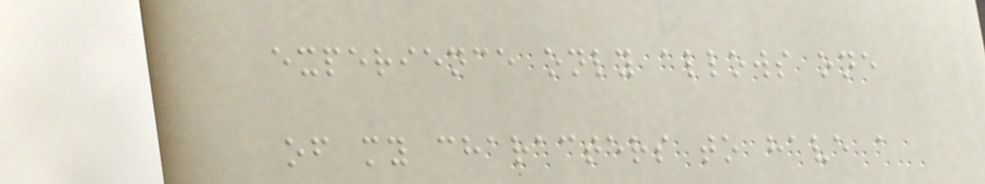experience only allows one
of my characters to have a
